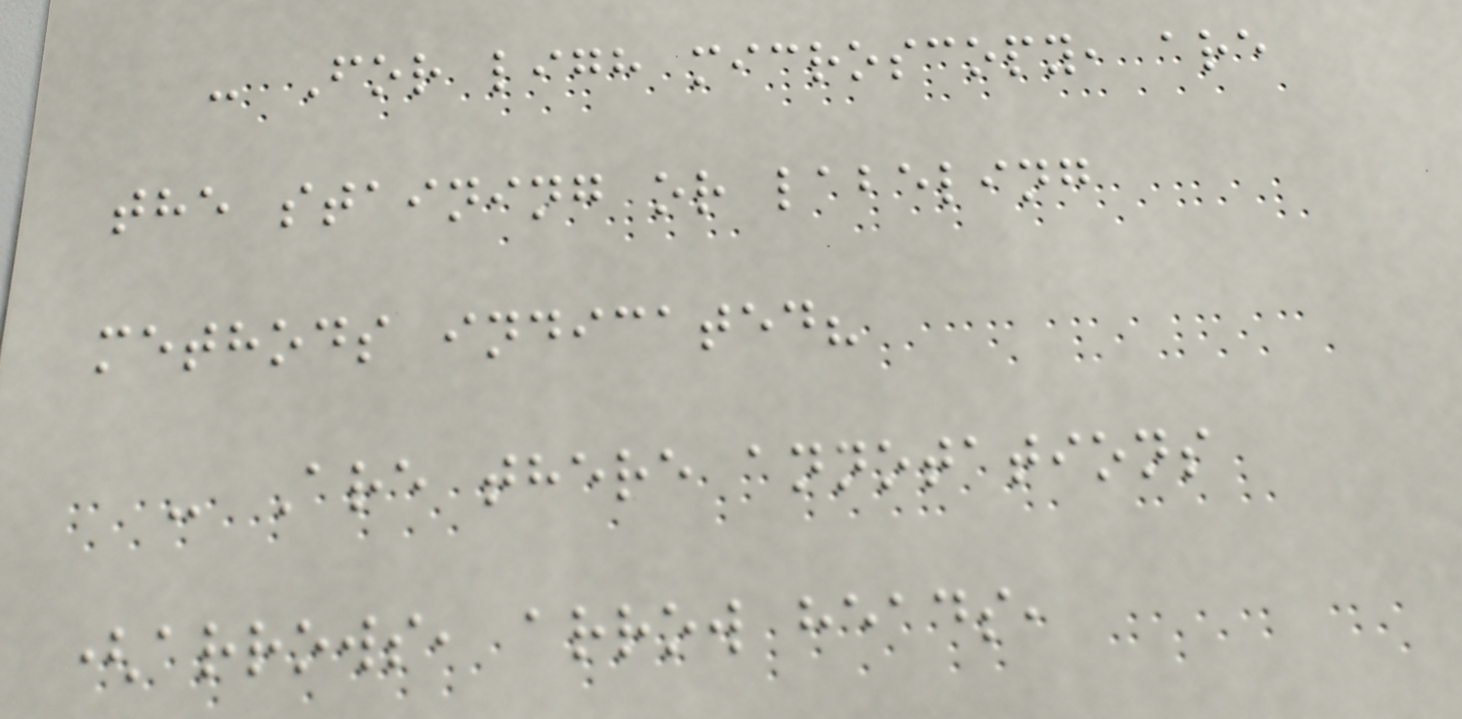- For ligh microscopy, are
the staining or labeling
methods indicated?
- Are there annotations
(arrows, arrow heads,
